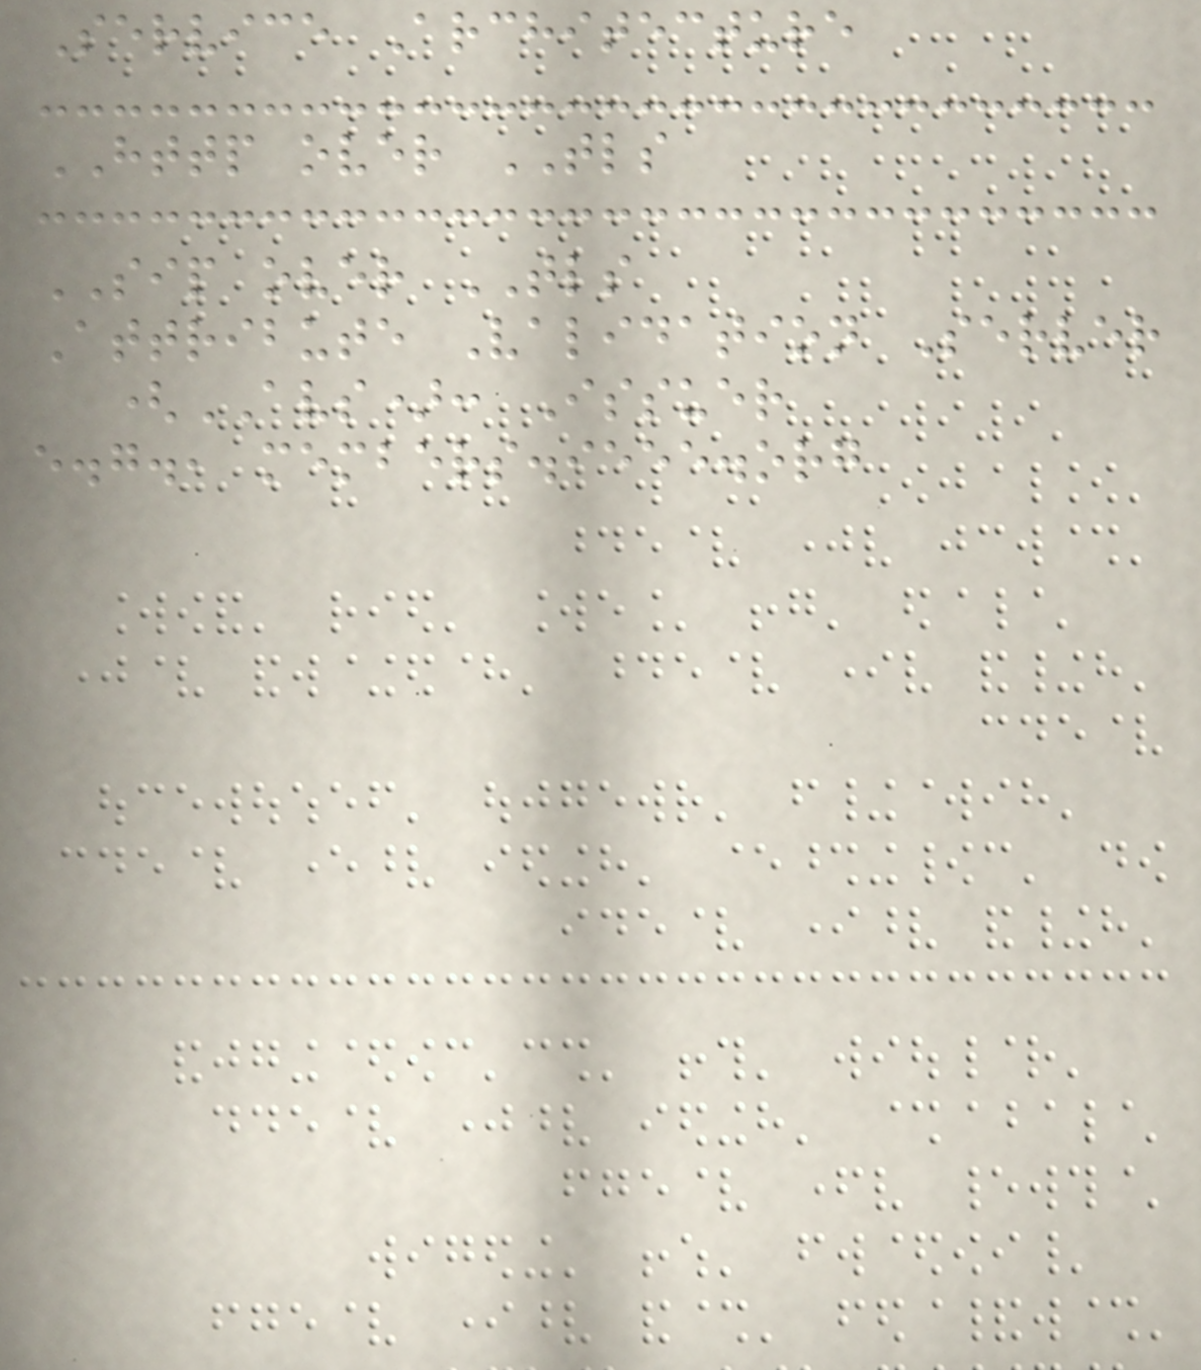Service Architecture
HTTP over TLS
SIP over TLS
Attribute Validation Server
(AVS): Issuer
e.g., members.ieee.org
